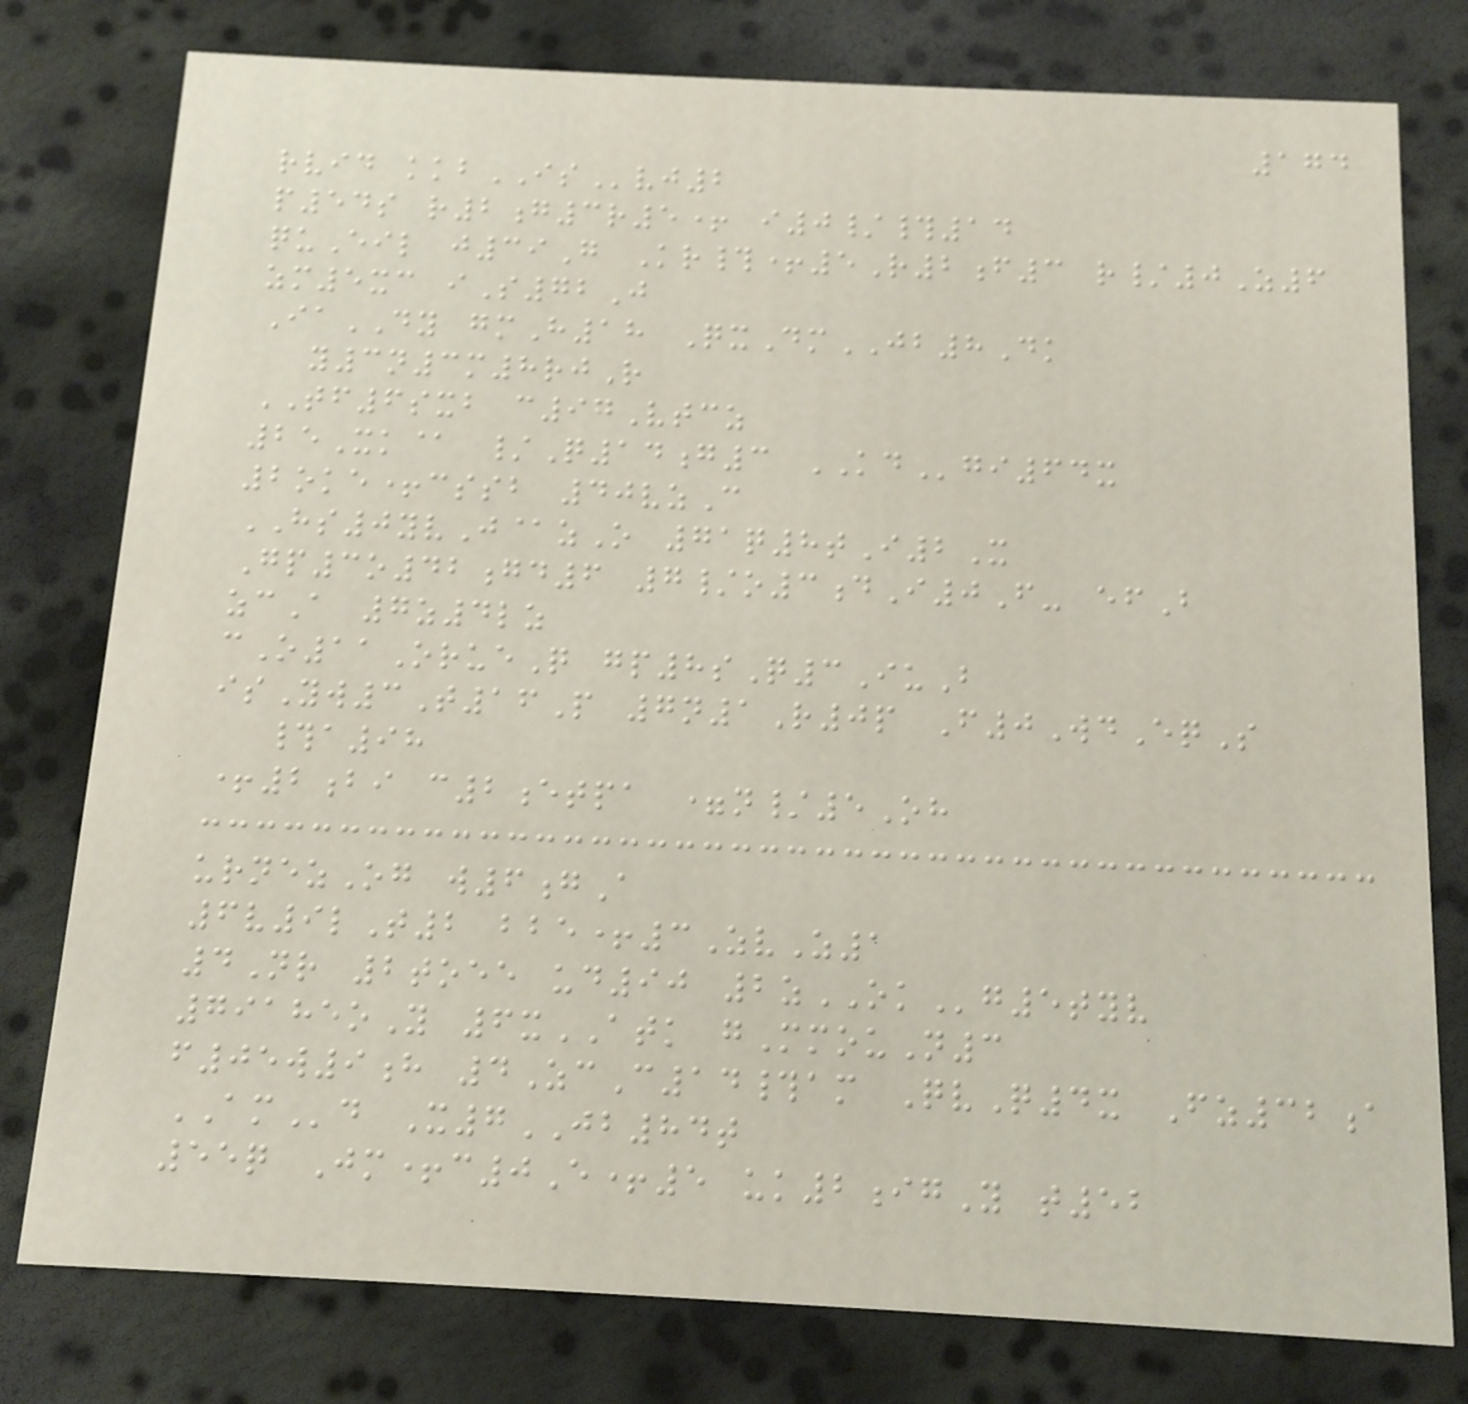174
rvid kkbISvj2
p54s r2g3r5+ i0/#14
quEil j39G Kr#+5R2f3 r/0Z6
zm5xc iS72J
IaDY gmH18 QxDmJB8Dk
y3n3m8rjR
TF6sxb c97Vtcz
25Xk@ /Q14g3 KDgi64x
2oke+cssb 40vzC
HS0yvJ@zO 71q8tI2X
Gp3o42gd6 7/o3dI0F- efB
zcA 7z4lz
cO11OrueQ gp8sQ3IuB
isYw3T16P 7n1R0p F0WdEqS
#a98
+2bi c2etpa =n/5Oh
urnezOg w6gA
6v9lT2 bbe+3ZvZ1
4Nr 2toee ud90 2zOKg5tyv
79185oY 6xATK gMmouN3
f05w9h 4ZcC14#am QvQ4x Fz32a
AMd X7JB84t
55q Jm+c0E+5 uk2igY t52
